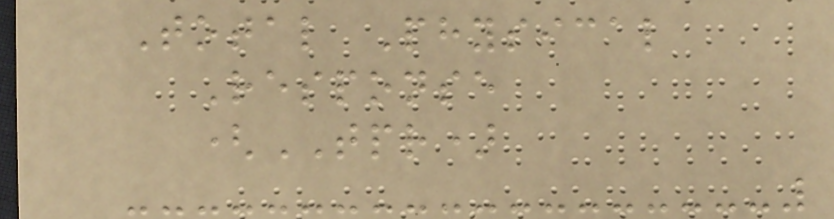Total Physical
Response
(TPR)
